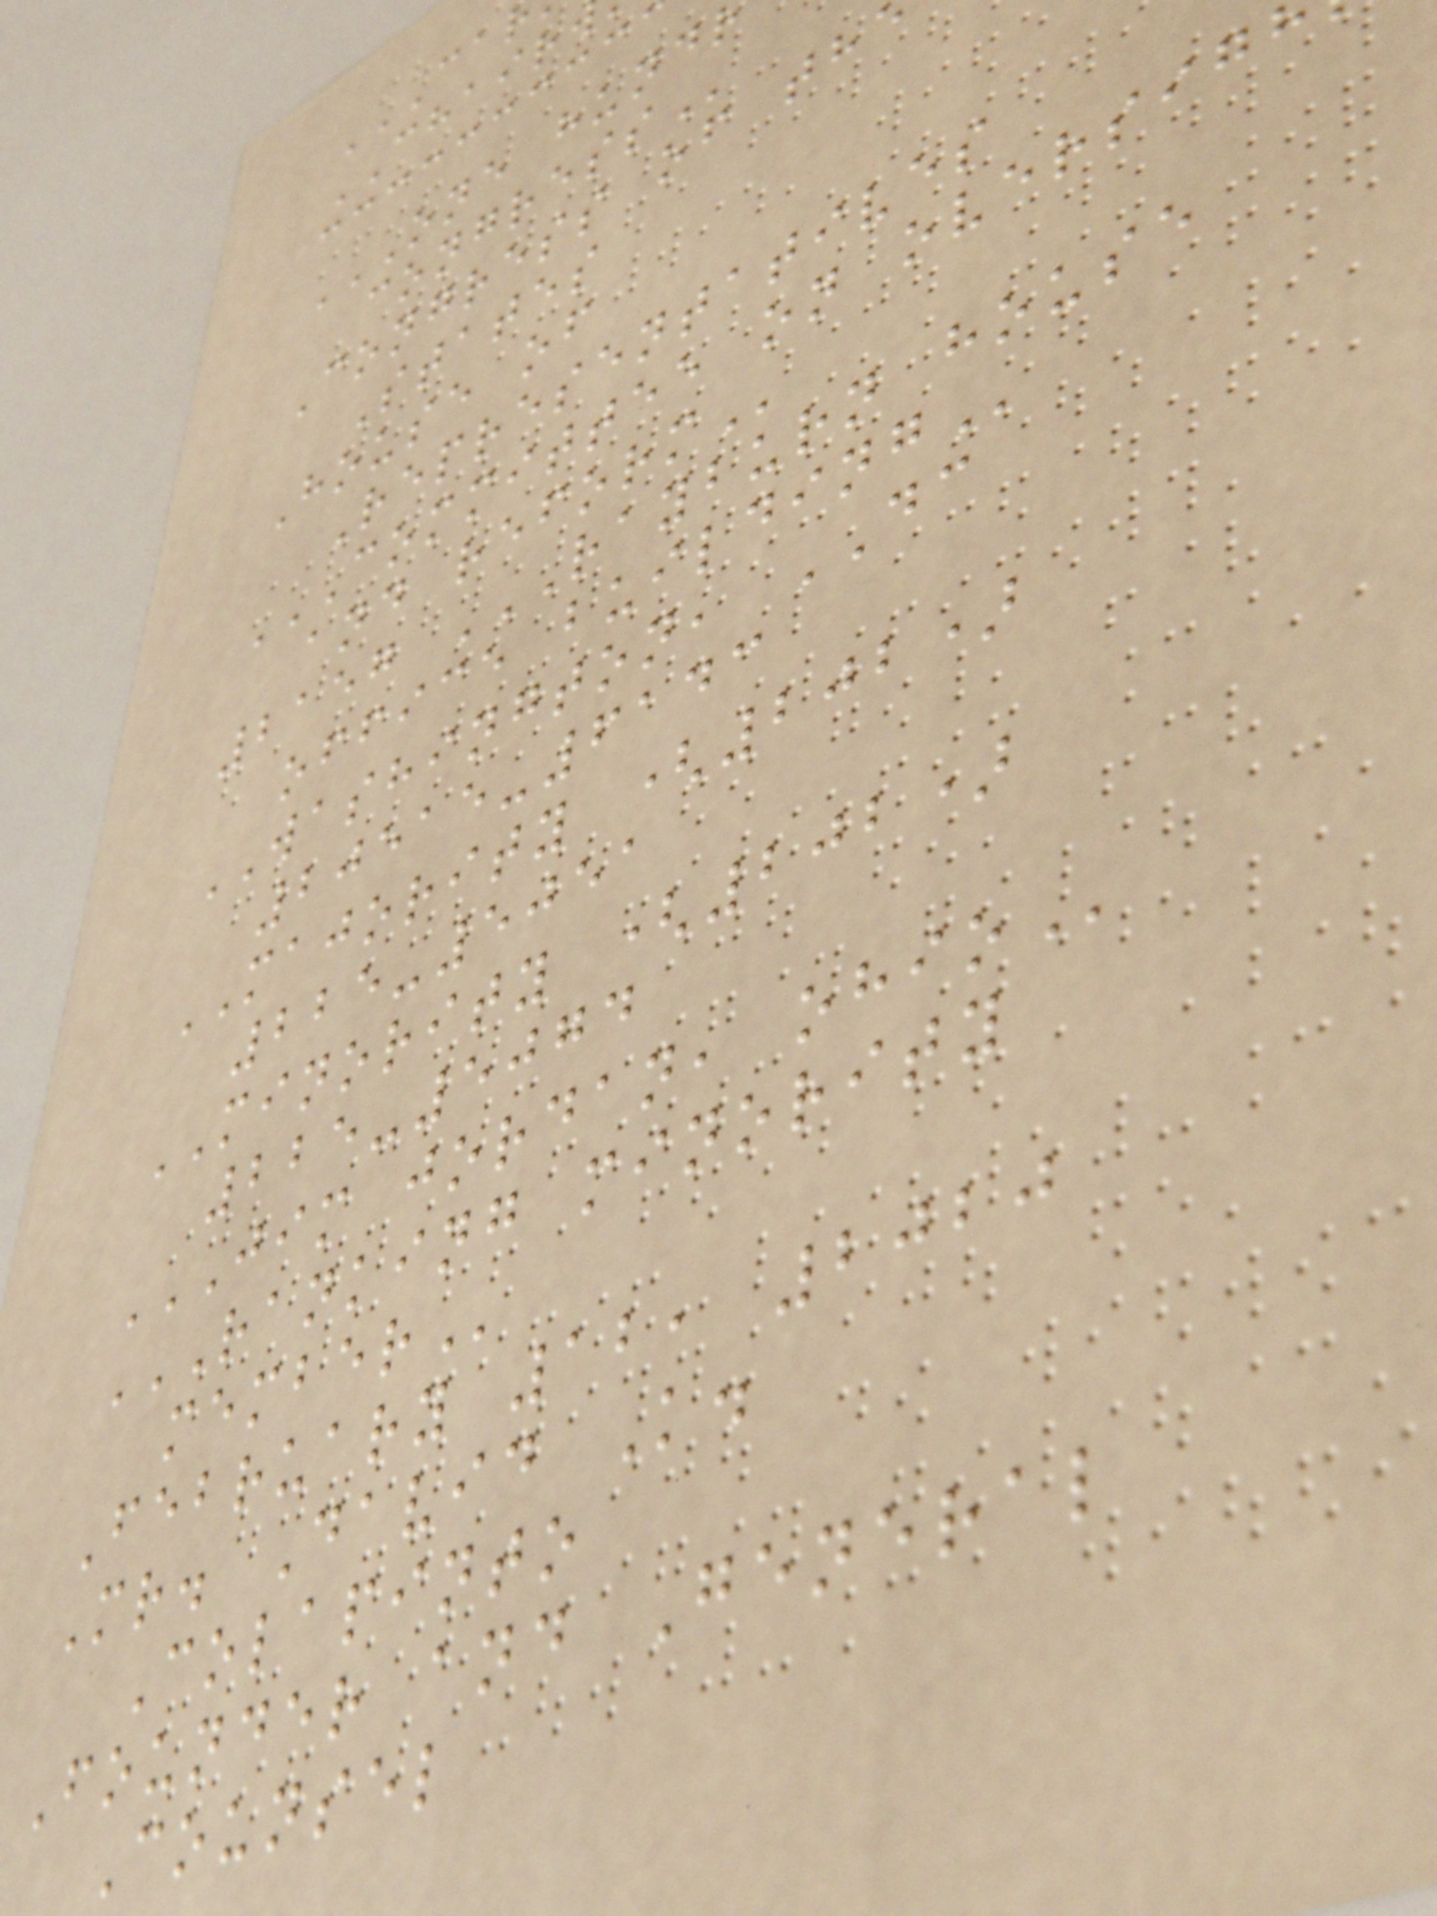CHAIR
Congress of th
States
House of
Representatives
2157 RAYBURN HOUSE
office
WASHINGTON, DC
20515-6143
MAJORITY (202)
225-5051
MINORITY (202)
225-5074
JIM JORDAN, OHIO
RANKING MINORITY
February 12, 2020
Mr. David K.
Colapinto
Founder and General
Counsel
